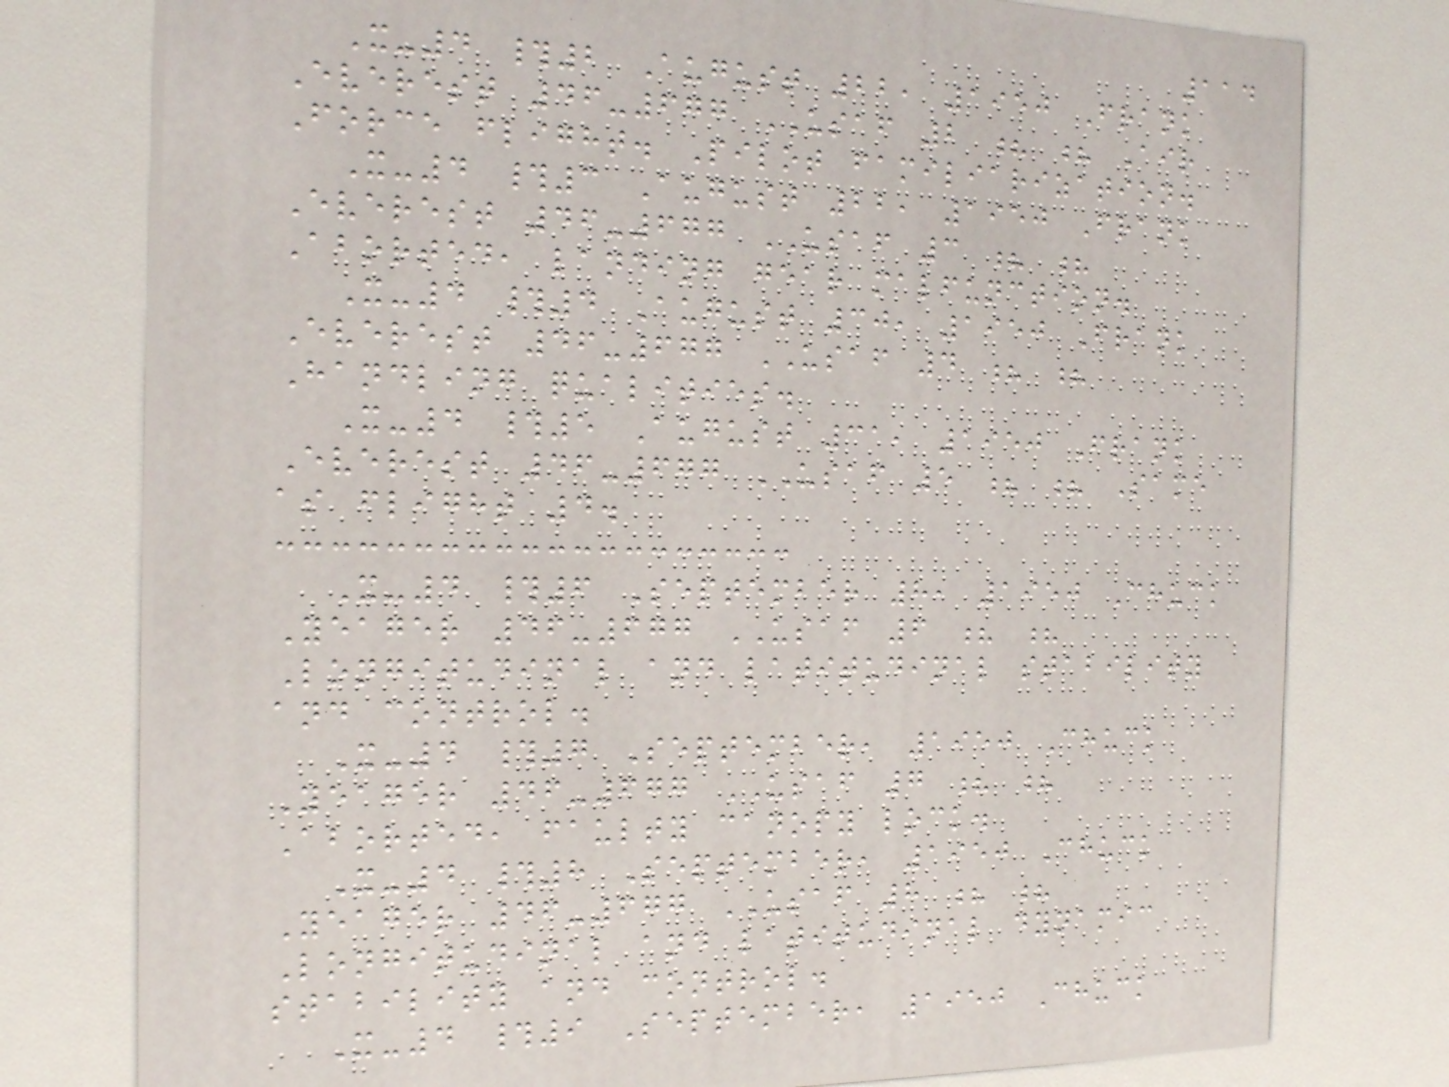114
X-4 #2 August 22, 1950 Frank
Everest 46-677 USAF 2 ? ? Air
Force flight. Pilot familiarization.
X-4 #3 August 22, 1950 Frank
Everest 46-677 USAF 3 ? ?
Aborted, landing gear malfunction.
X-4 #4 August 30, 1950 Frank
Everest 46-677 USAF 4 ? ?
Handling qualities.
X-4 #5 August 31, 1950 Frank
Everest 46-677 USAF 5 ? ? Same
as flight 4.
X-4 #6 September 8, 1950 Chuck
Yeager 46-677 USAF 6 ? ?
Longitudinal and latitudinal stability
and control.
X-4 #7 September, 1950 Chuck
Yeager 46-677 USAF 7 ? ?
Aborted, faulty canopy lock.
X-4 #8 September, 1950 Chuck
Yeager 46-677 USAF 8 ? ?
Longitudinal and latitudinal dynamic
stability and control.
X-4 #9 September, 1950 Chuck
